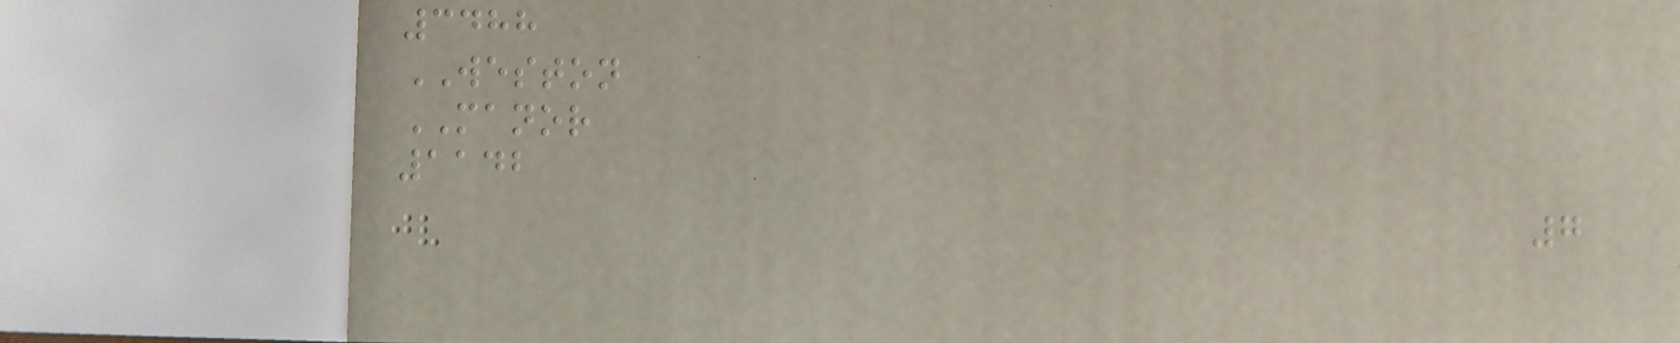3488
WESTON
MANOR
1142
7
